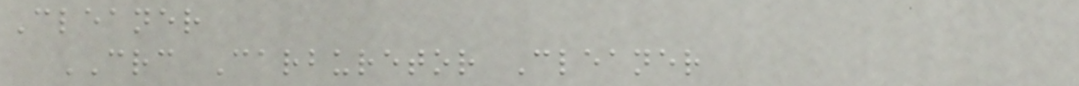Cleaner
CRC Carburetor Cleaner
